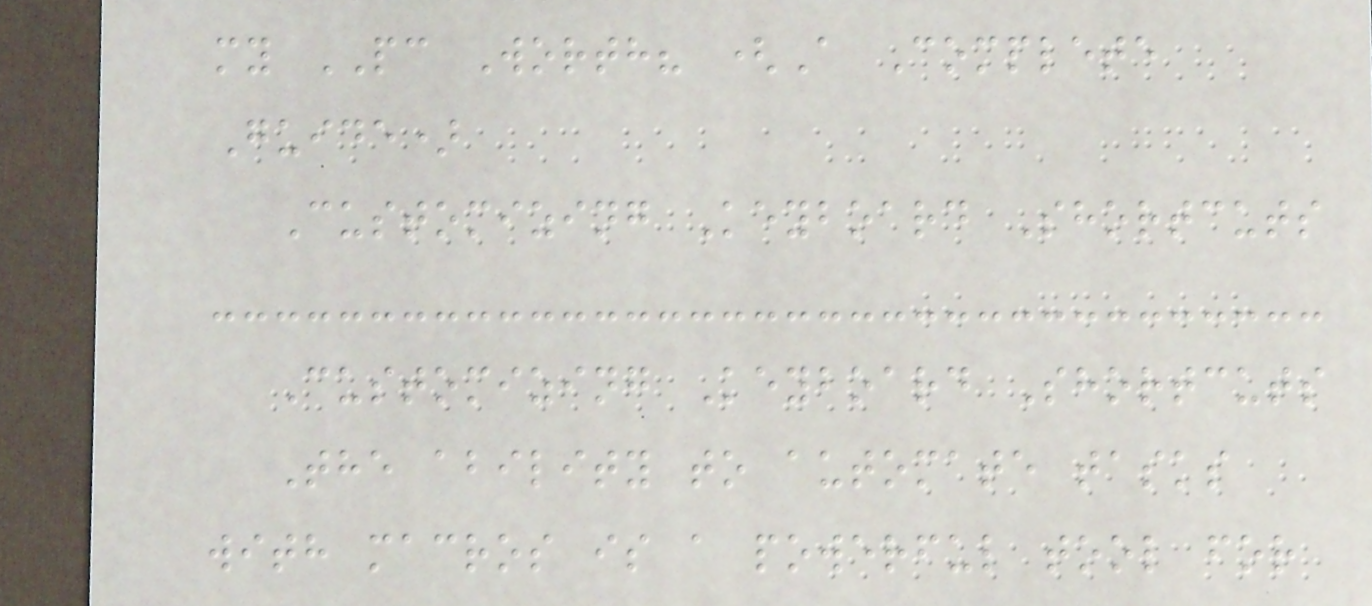my PC Worth? (A Complete
Guide)
Customizing Keyboard Shortcuts
Customizing Keyboard Shortcuts
The ability to automate tasks
with macros is a powerful tool for
